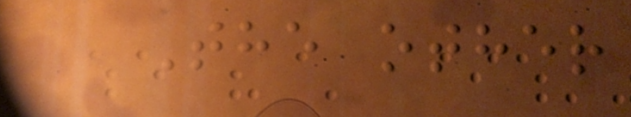The other
